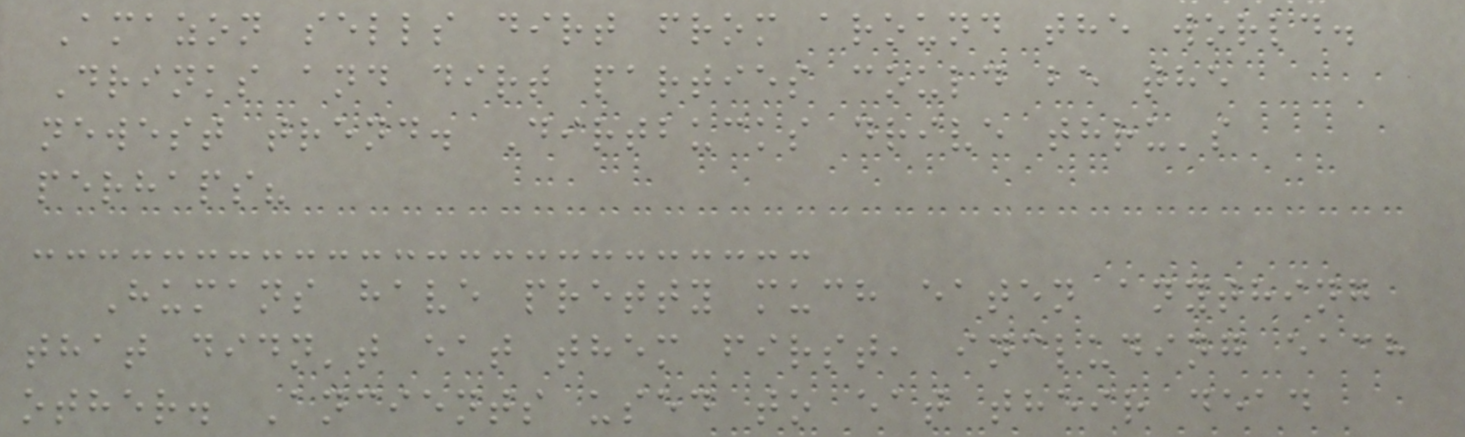Amazon sells dirt from around the world.
Drinks and dirt parties could be the
newest trend. Dirtbucks drive thru's
perhaps?
Humans have pretty much eaten anything
that didn't eat them first, including each
other. Ancients used to eat their dead
